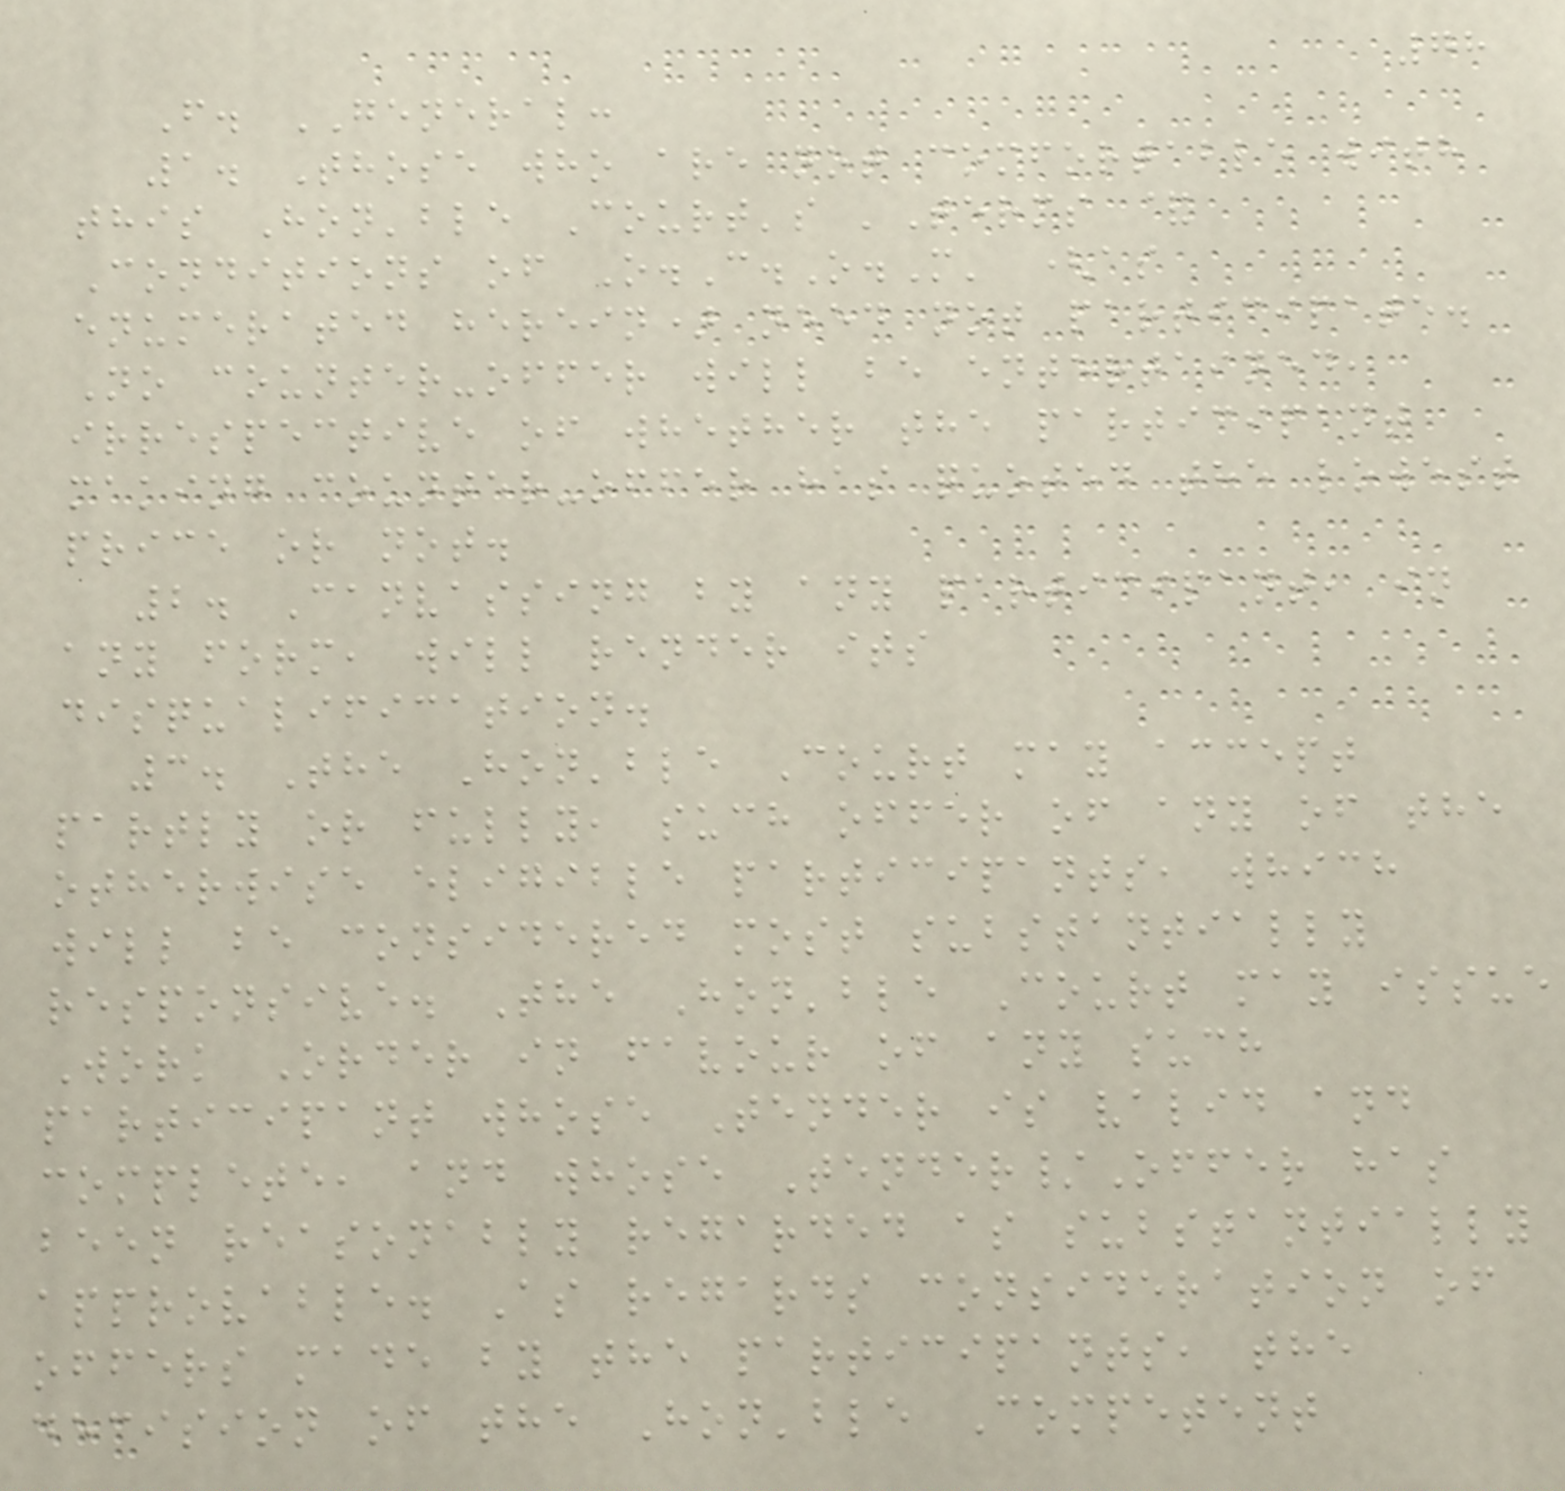78
F. GENERAL:
1. Those who are not comfortable with
this Hon'ble Court's 'Terms &
Conditions of O.C.O.M' (as
enumerated herein) need not participate.
No counter-offer will be entertained,
irrespective of whether the participant
making counter-offer has quoted the lowest
price or not.
2. Canvassing by any participant, in
any form, will render its
disqualification.
3. The Hon'ble Court may accept
partly or fully, such offer of any of the
otherwise eligible participants, which
will be considered most substantially
responsive. The Hon'ble Court may issue
Work Order in favour of any such
participant whose Tender is valid and
complete, and whose Tender/Offer has
been reasonably regarded as substantially
approvable. As regards consideration of
offers made by the participants, the
decision of the Hon'ble Competent
